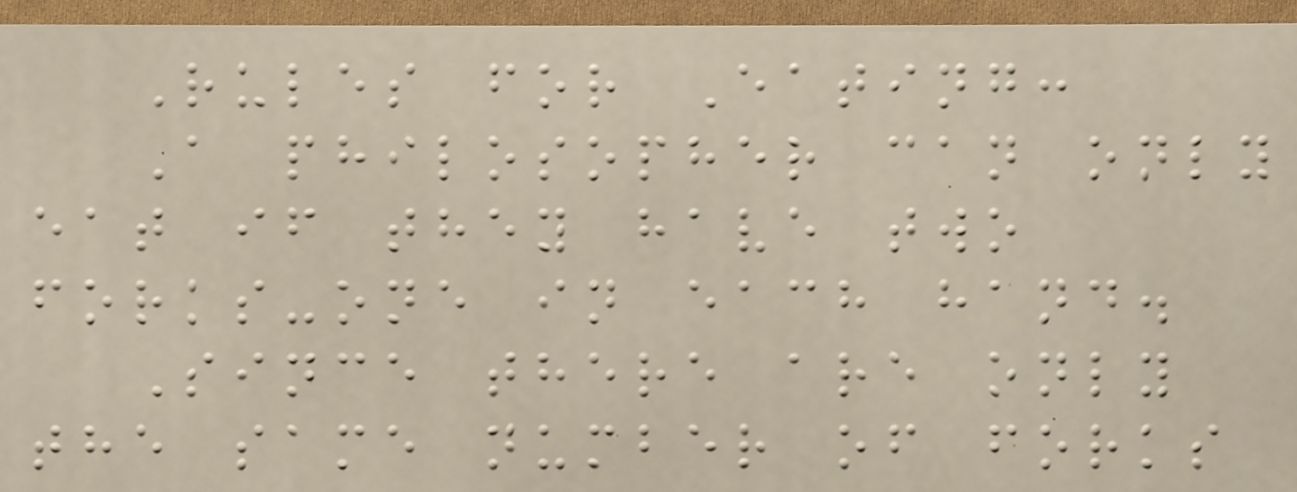Rules for Eating:
A philosopher can only
eat if they have two
forks-one in each hand.
Since there are only
the same number of forks
